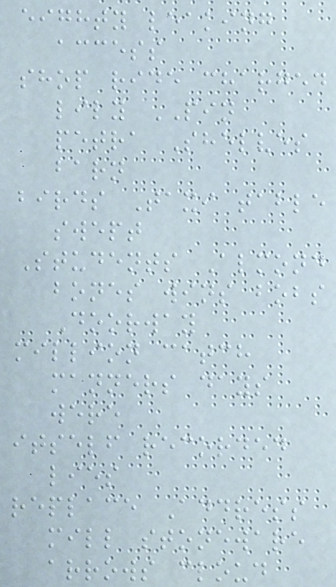eighty leaking
access
shop ride charged
lily PIN
petra Shelves
barn
birds Taxi table
swept
Students Almond
bones wins bobs
Doorway
million catch
manners days
were
itself recorded
lies
replace Address
mill stoneware
arrows cloud
